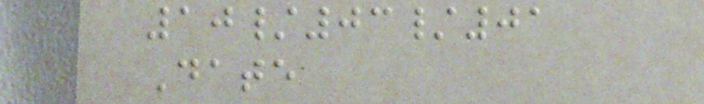10/03/01
Date
